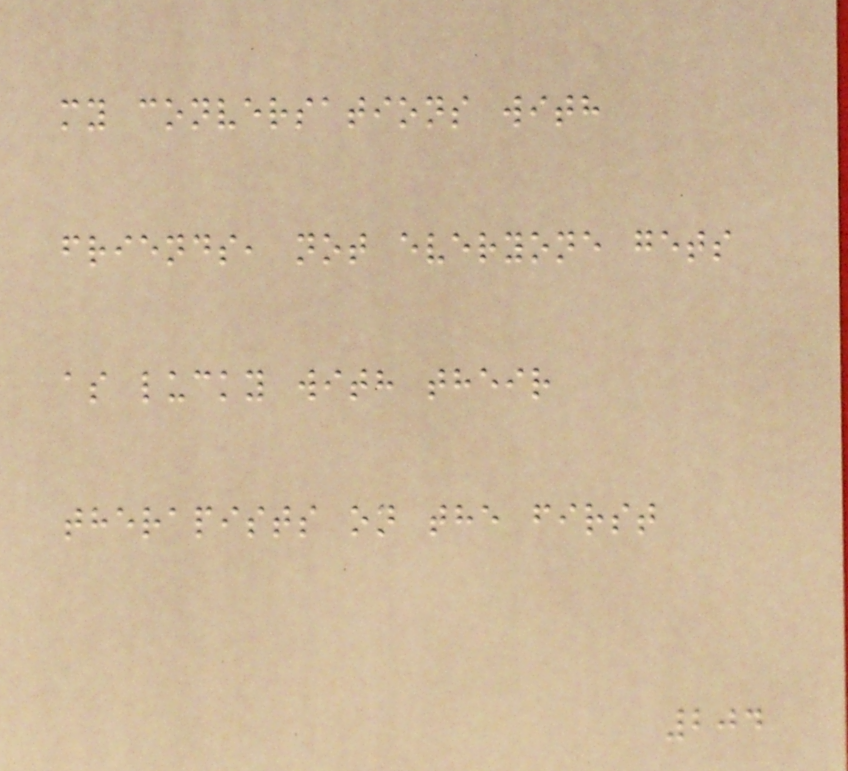my conversations with
friends, not everyone gets
as lucky with their
therapists on the first
204
